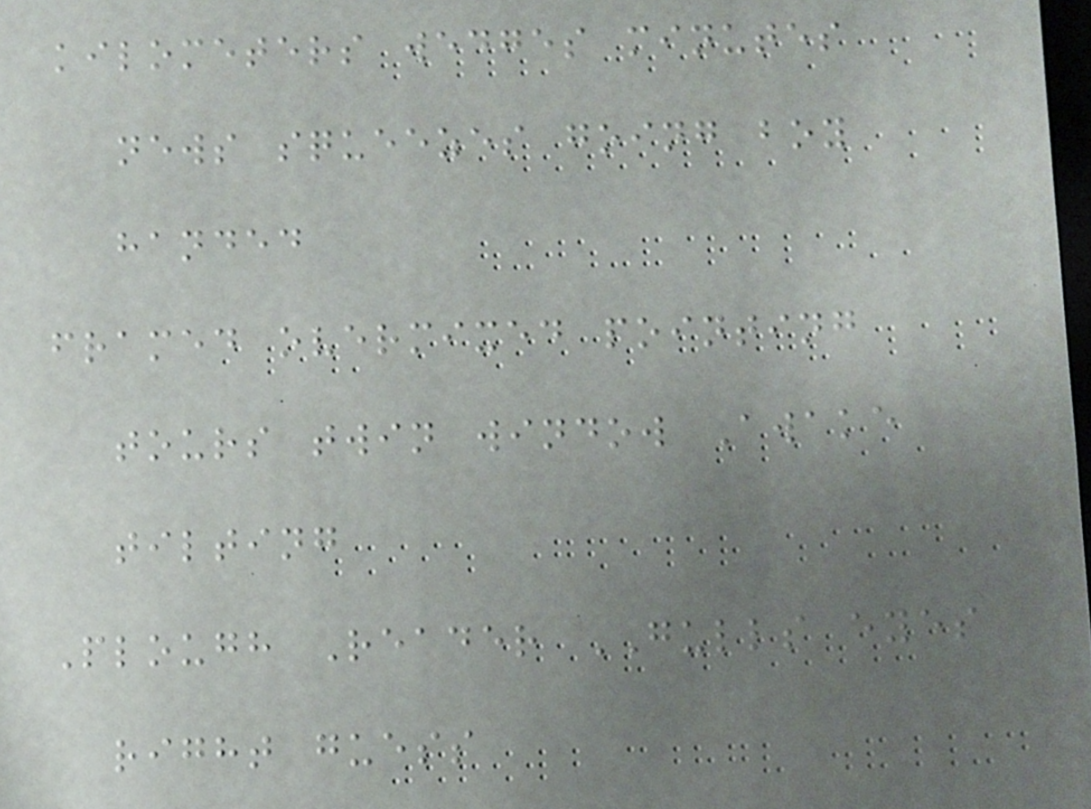kilometers wedges minutes
news squeezes going boy
handed
framed overmixed pointing
tours twin window Awake
tilting
Plough Reader GULLS eyes
right guess
